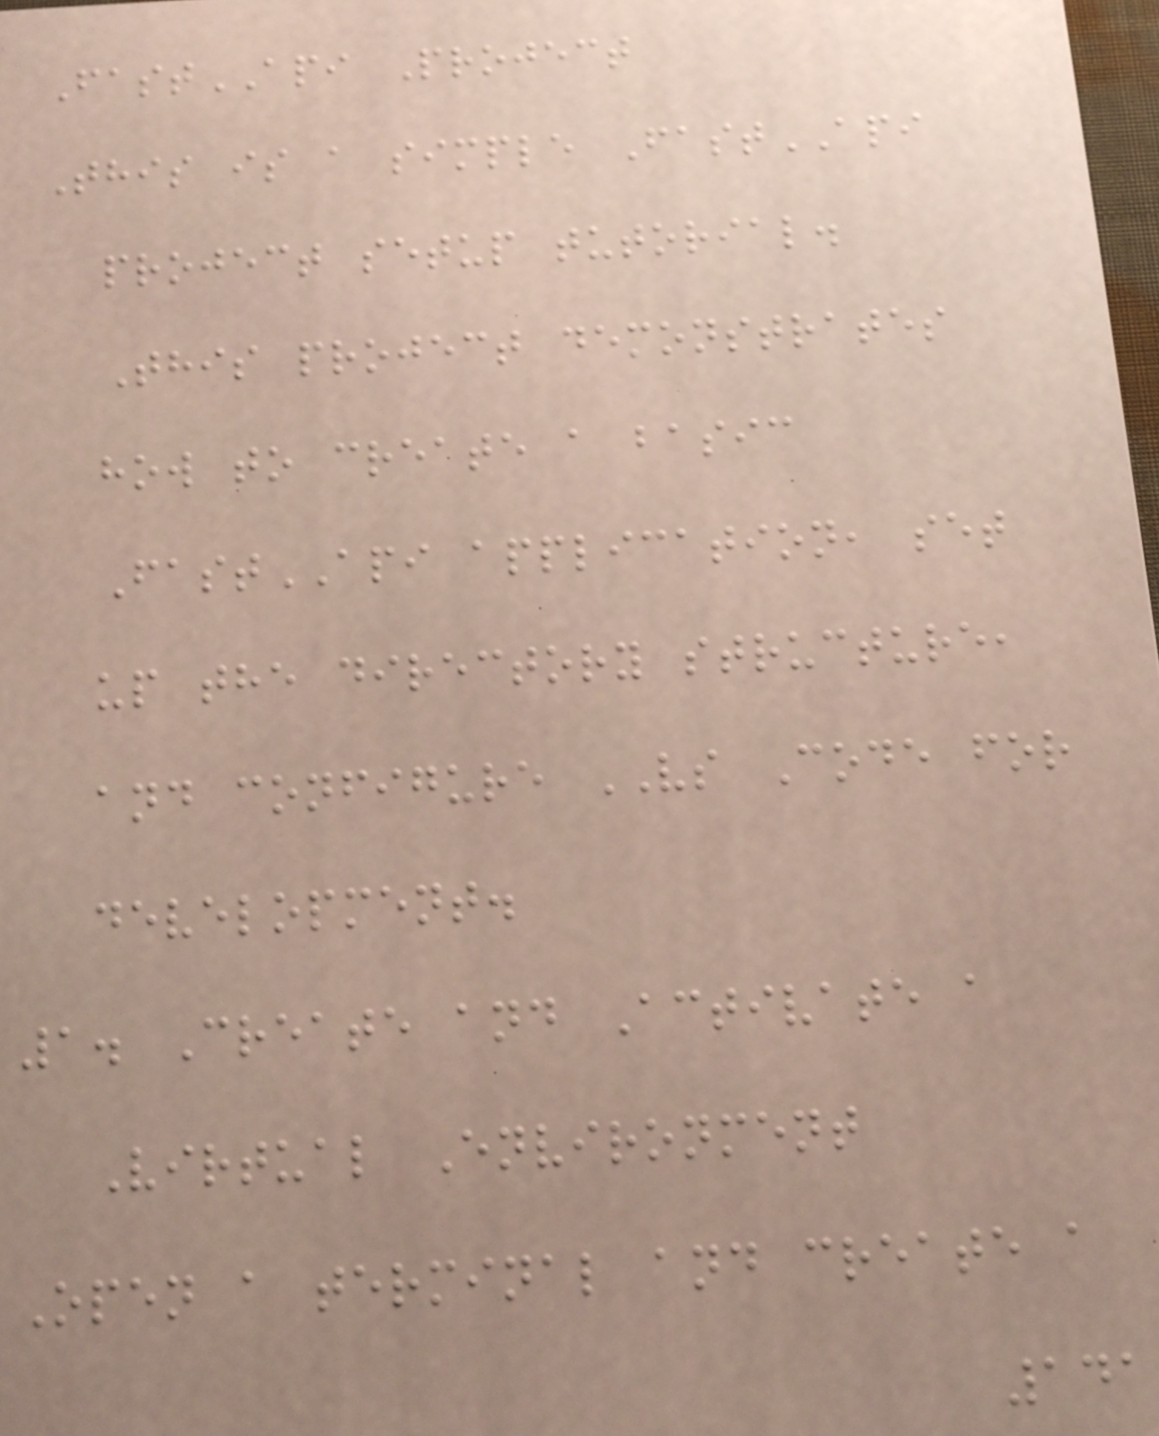FastAPI Project
This is a simple FastAPI
project setup tutorial.
This project demonstrates
how to create a basic
FastAPI application, set
up the directory structure,
and configure VS Code for
development.
1. Create and Activate a
Virtual Environment
Open a terminal and create a
141
